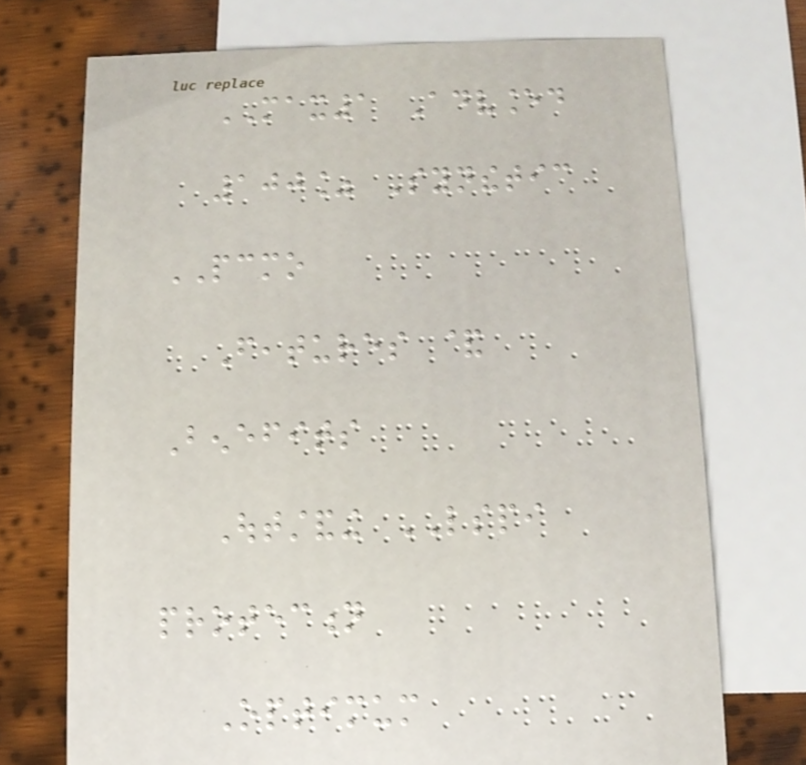MAX1 Advanced
100% Synthetic
PCMO
Features &
Benefits
Outstanding LSPI
protection
Optimum
